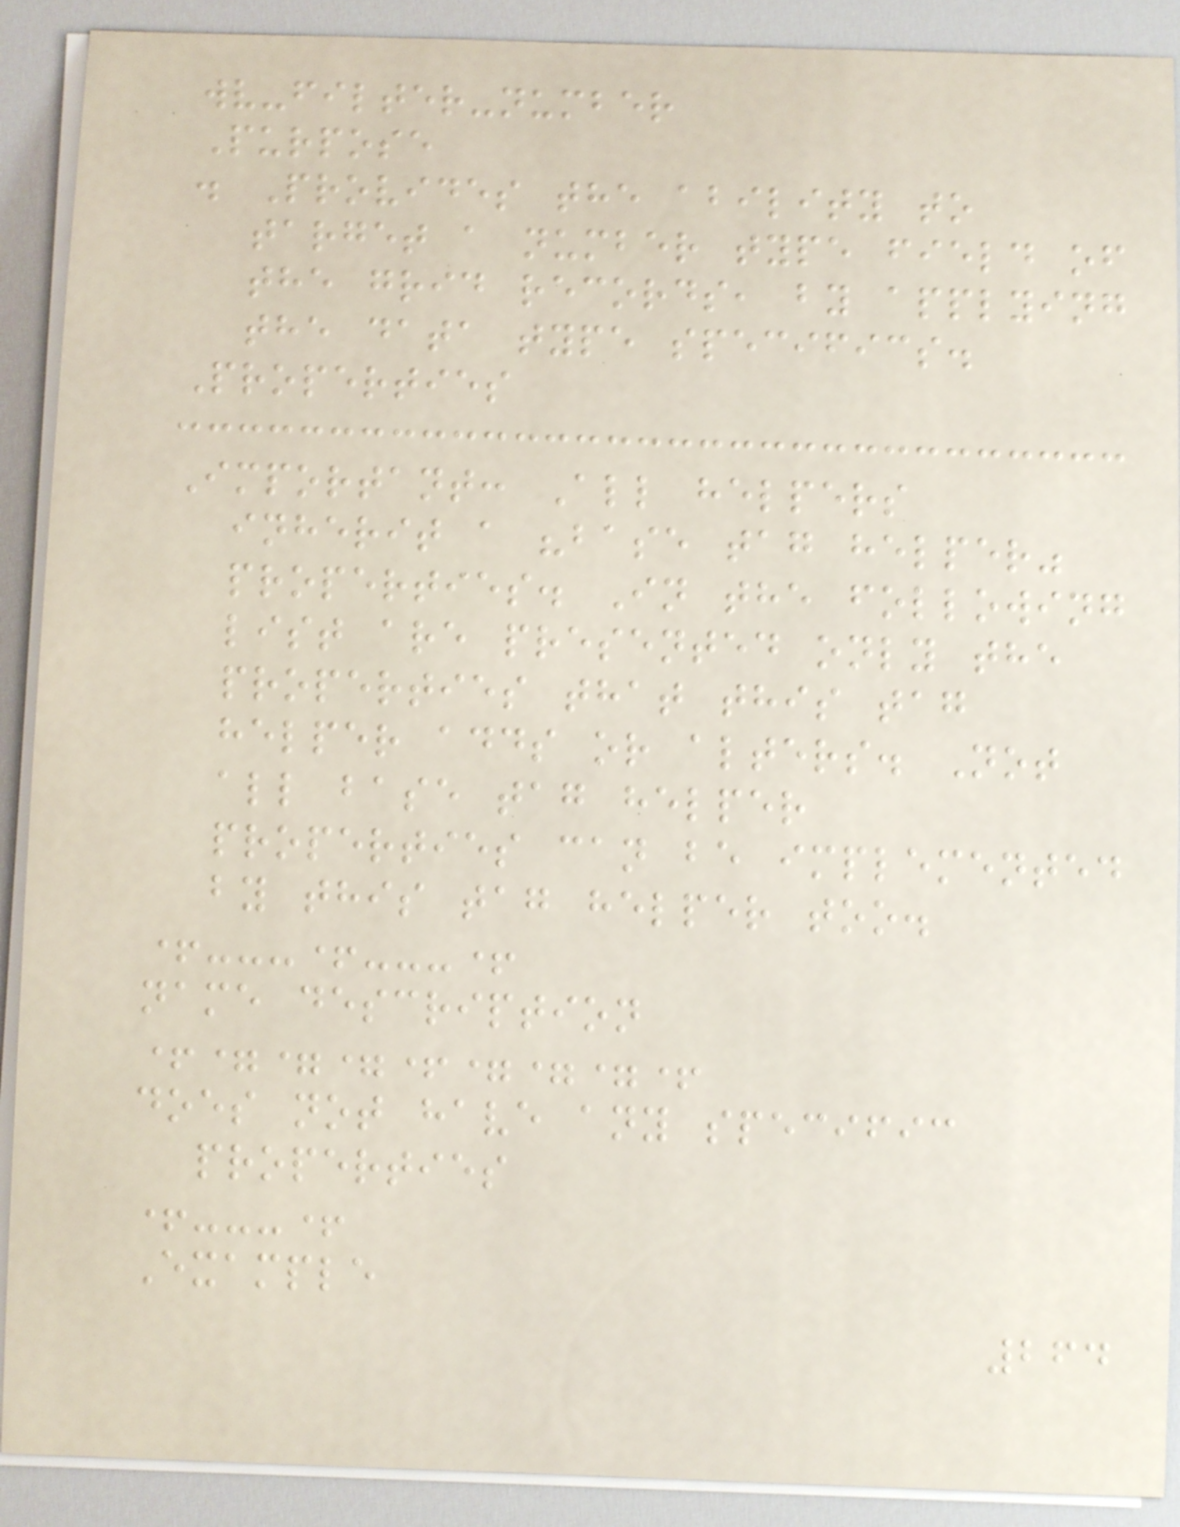wv-filter-number
Purpose
. Provides the ability to
target a number type field of
the grid records, by applying
the data type specifics.
Properties
Important: All helpers
inherit a "base tag helper"
properties. In the following
list are presented only the
properties that this tag
helper adds or alters. Not
all base tag helper
properties can be implemented
by this tag helper too.
+---+---+
name description
+===+===+
does not have any specific
properties
+---+
Example
264
